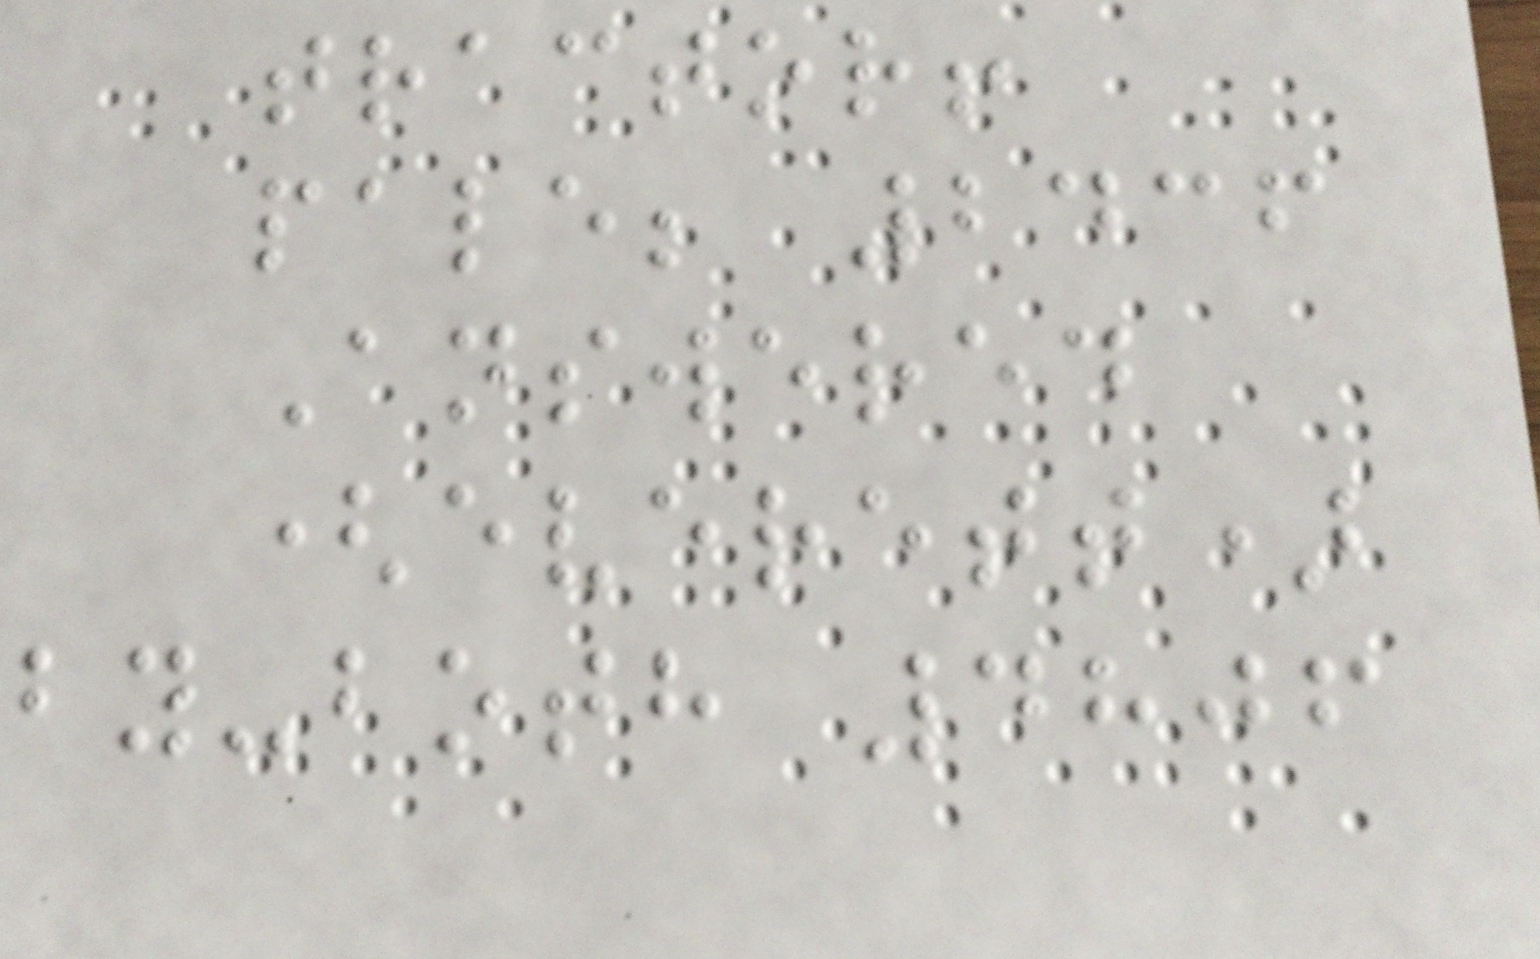tractor!
pale; 2436
Answered
(everett)
by-both 4806
